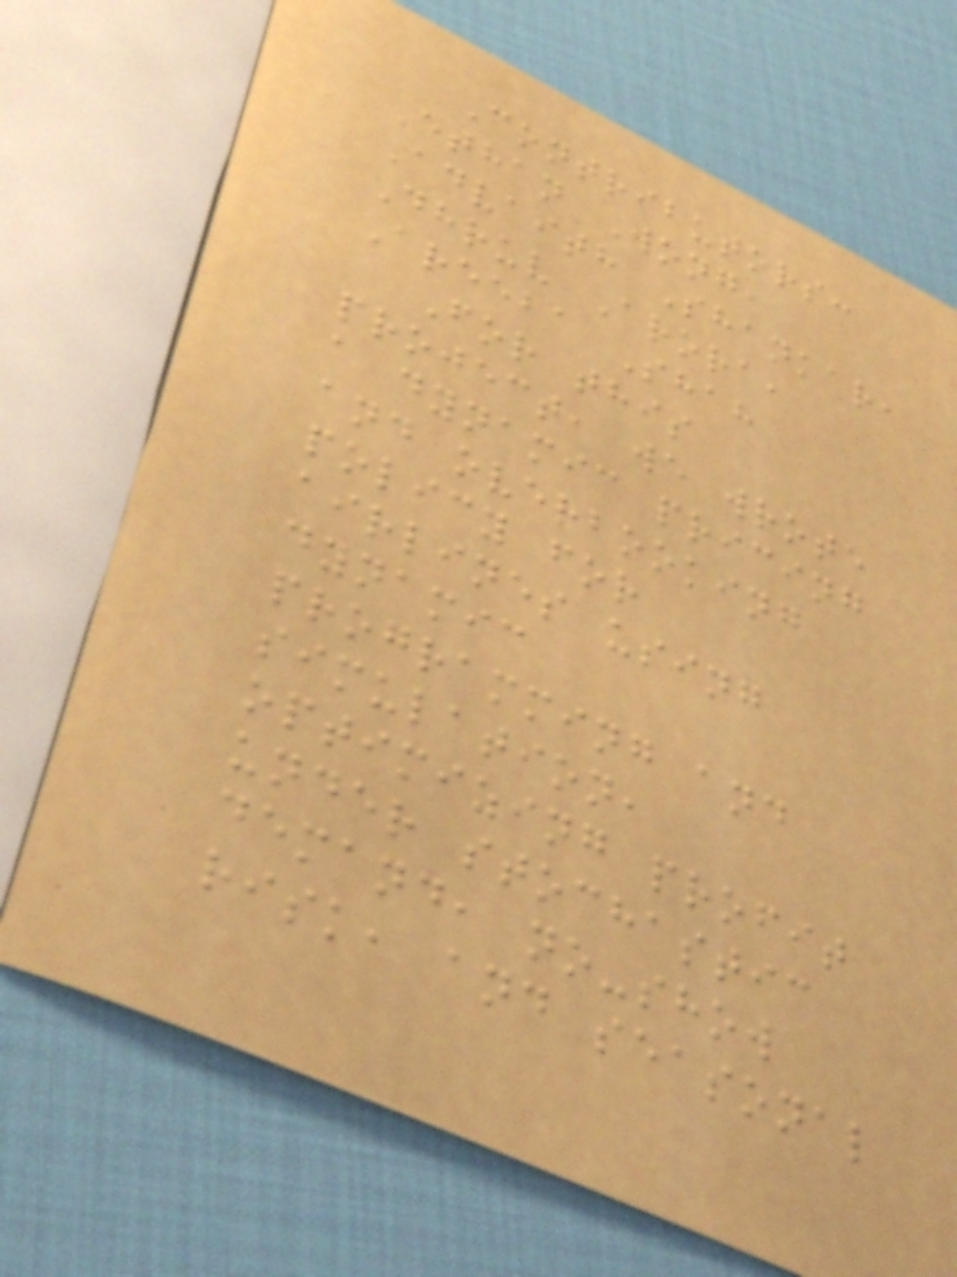Contributors:
Ethan Wong,
Advaith Shankar,
Dhruv Arora,
Areeba Shah
For this
project, we wrote
a dynamic pricing
and overbooking
policy for
airlines using
dynamic
programming and
simulation,
optimizing profit
under stochastic
demand, no-show
risk, and seasonal
